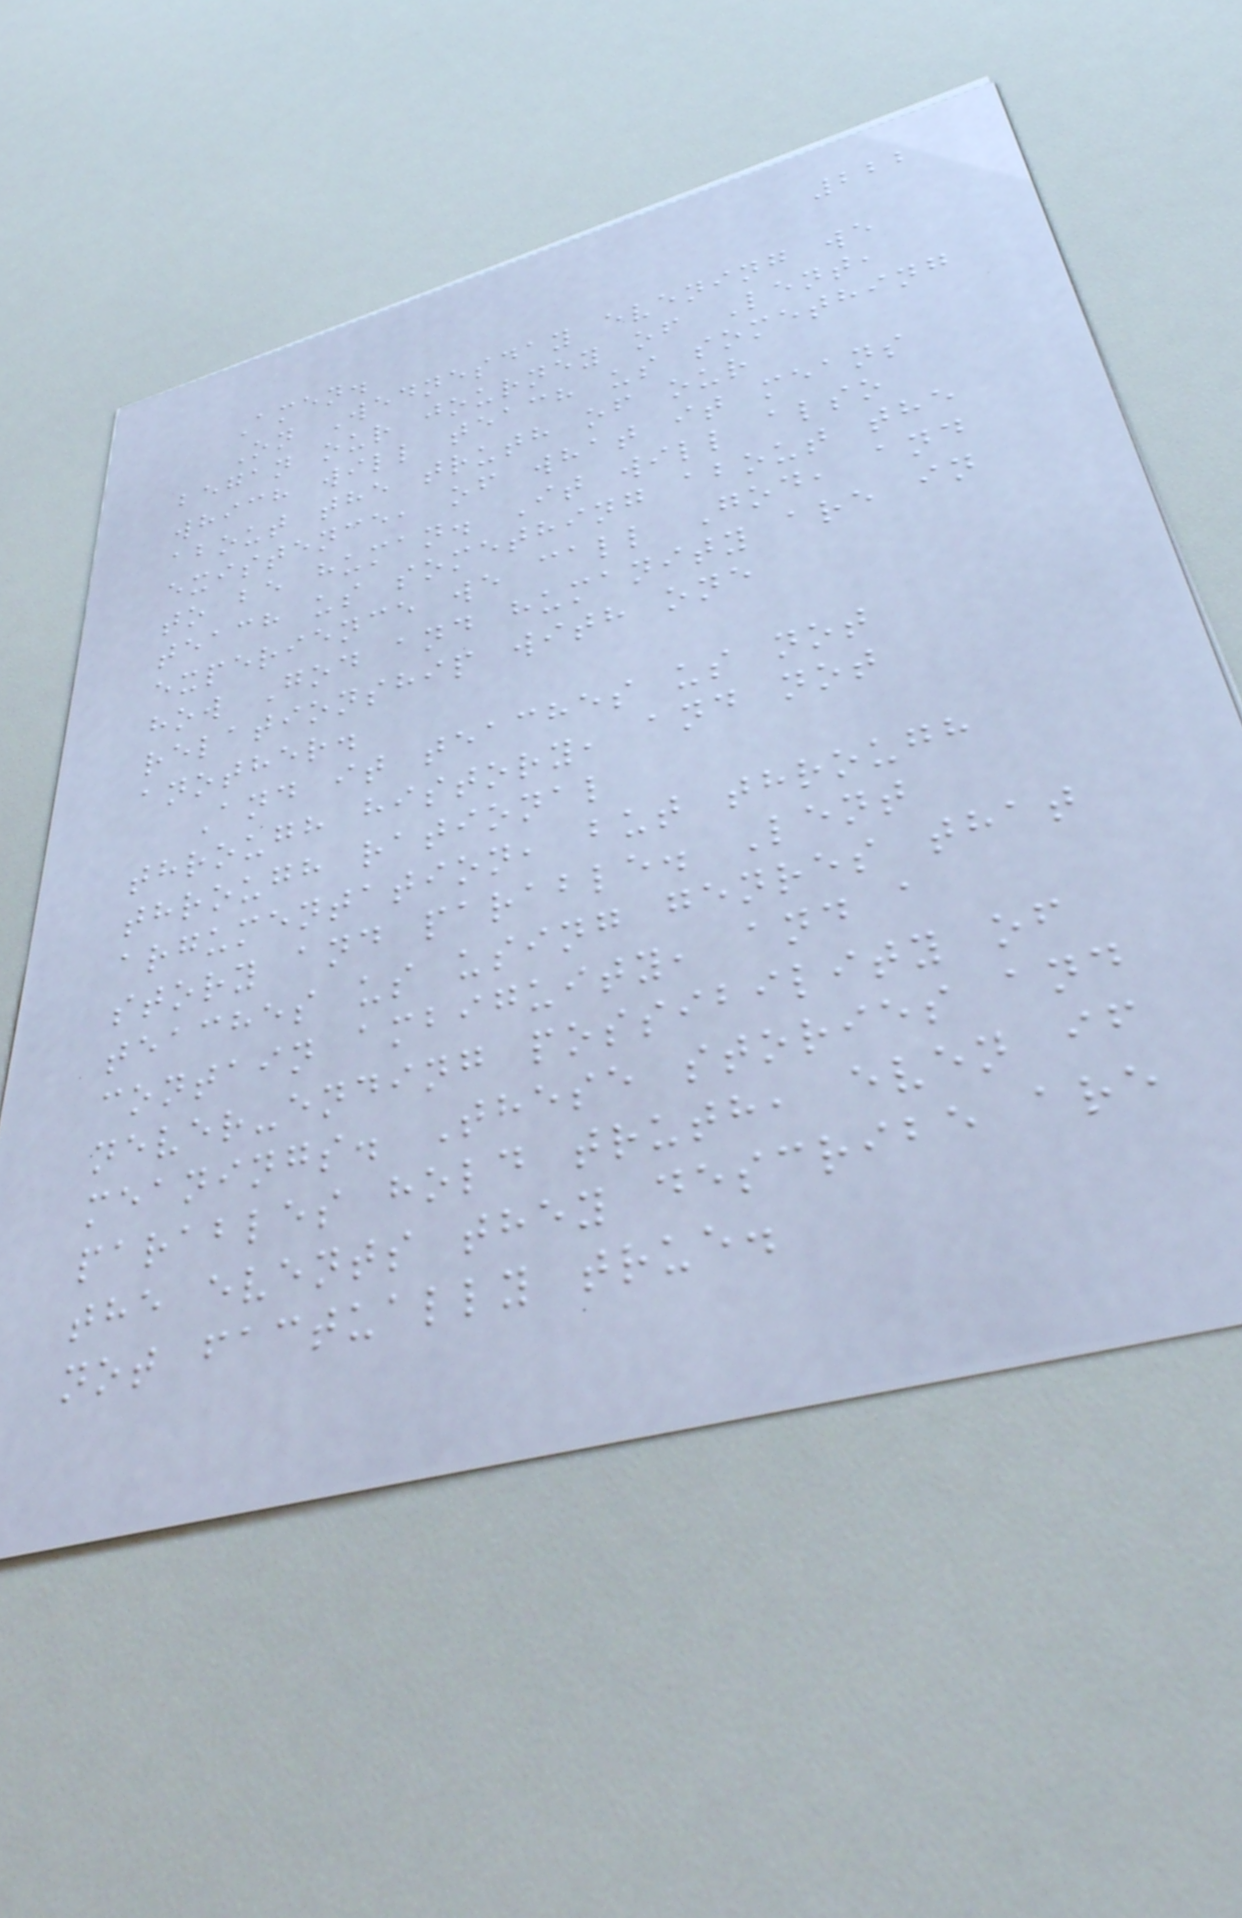222
Amen.
On Wednesday evening we
began our journey of Lent,
which will teach us something
about the truth of our
existence, of what it means
to be human. It will also
teach us something about the
experience we call God, and
how God and humanity are in
relationship with one
another.
And it teaches us not
through history, and not
through rational
argumentation, but through
story and parable. Lent
teaches us using genres that
contain ambiguity, and a
never-ending possibility of
meanings. These stories and
parables hold truth, even if
the events they describe are
not factually true.
